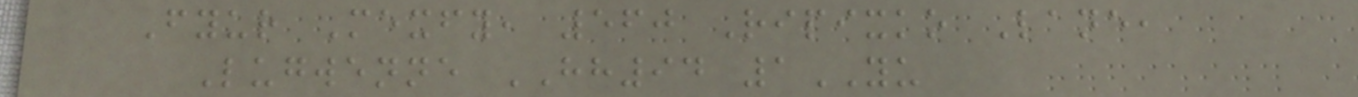Fyur Mexfy, 560 Ripixko Lane,
Lugwenne HH94 1YU
